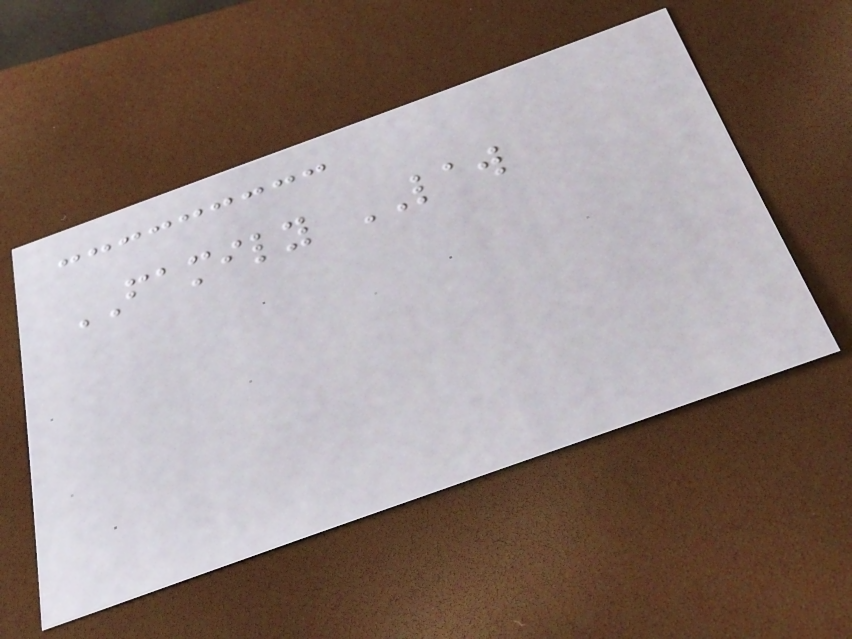FAMILY LAW
